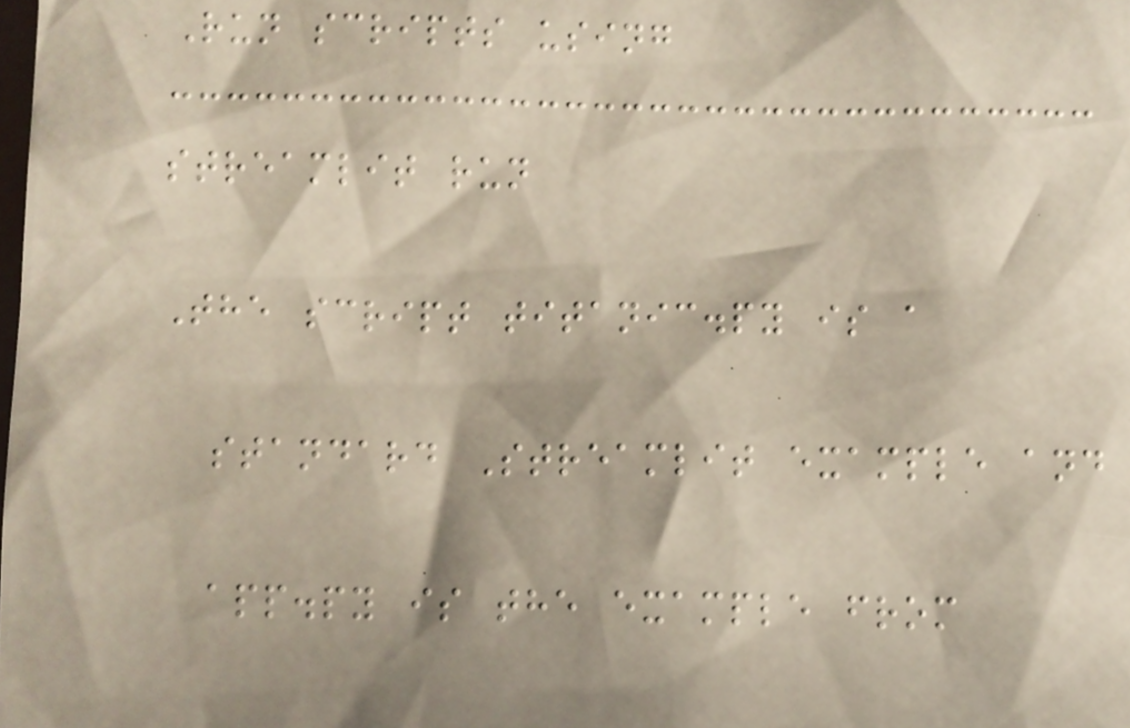Run scripts using
streamlit run
The script titanic.py is a
standard Streamlit example and
app.py is the example from
